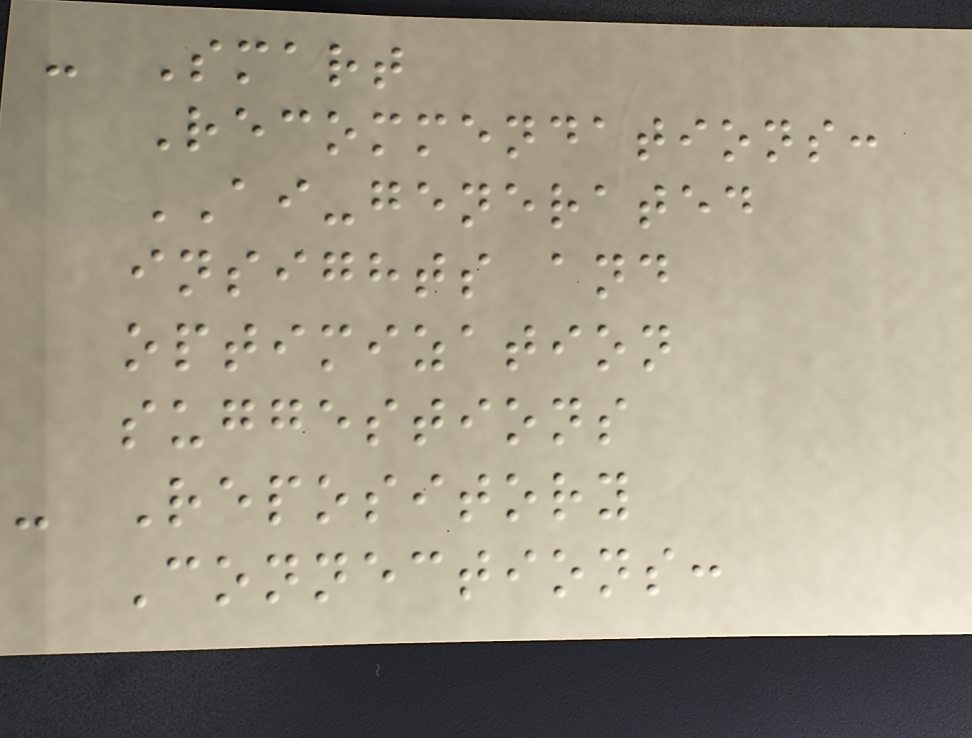- Smart
Recommendations:
AI-generated
insights and
optimization
suggestions
- Repository
Connections:
